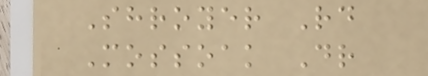Shroyer Rd
Mossoak Dr
